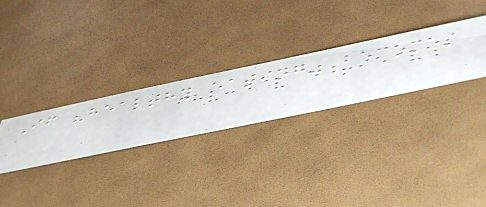If "healthy eating" becomes
